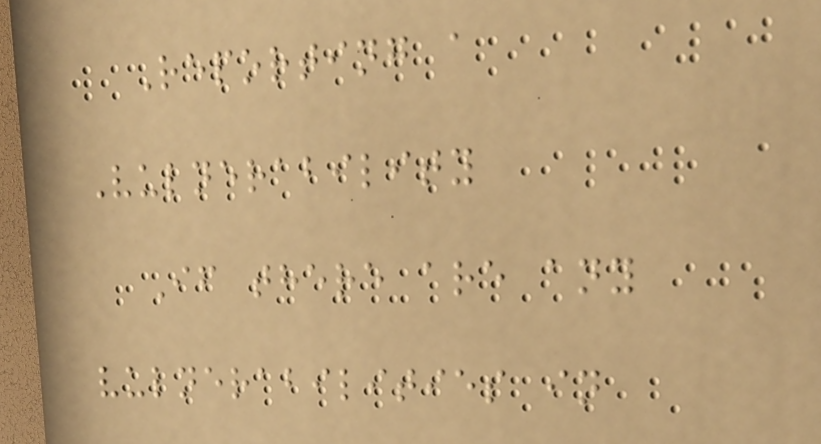Reporting a
Vulnerability
If there are any
vulnerabilities in
